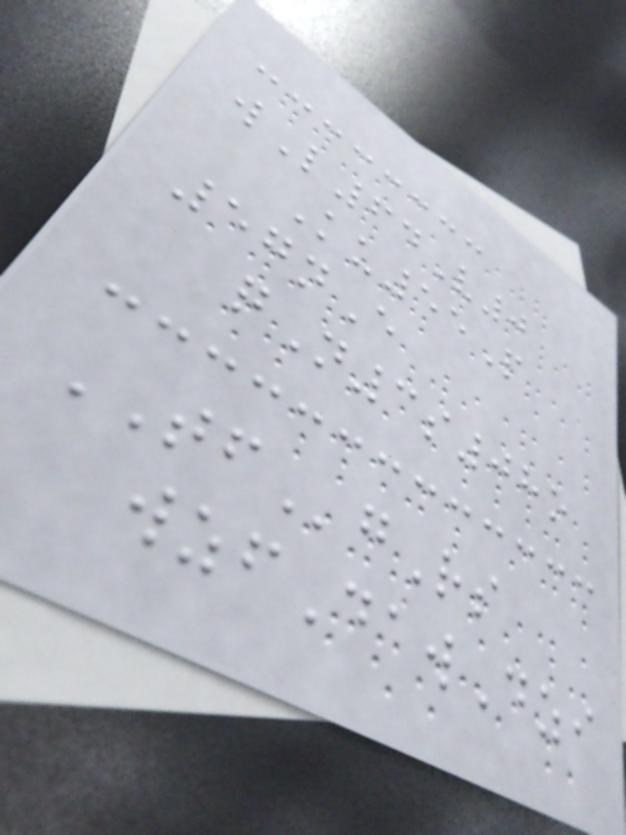wL64V0
Ku55P
57nE
qN3s08o
TFgRs
wzfDawDzi
